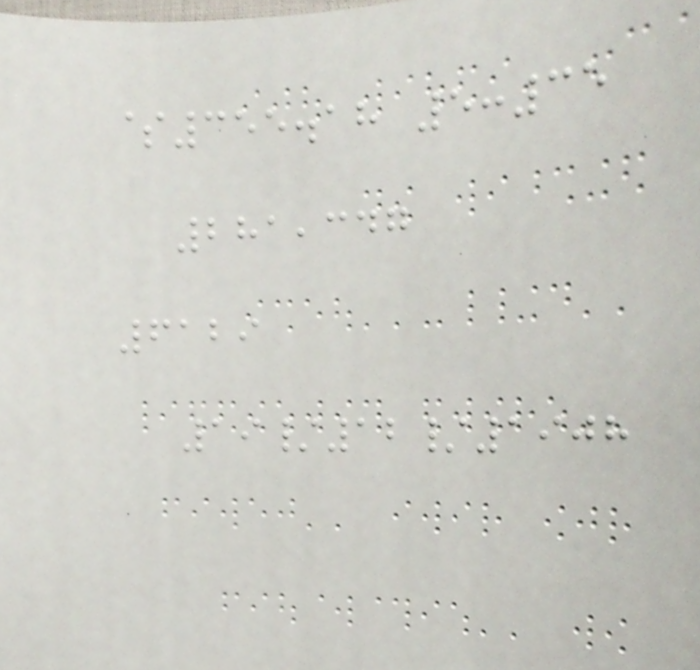$355.18 5:35
281,347
6129
19/12/1908
